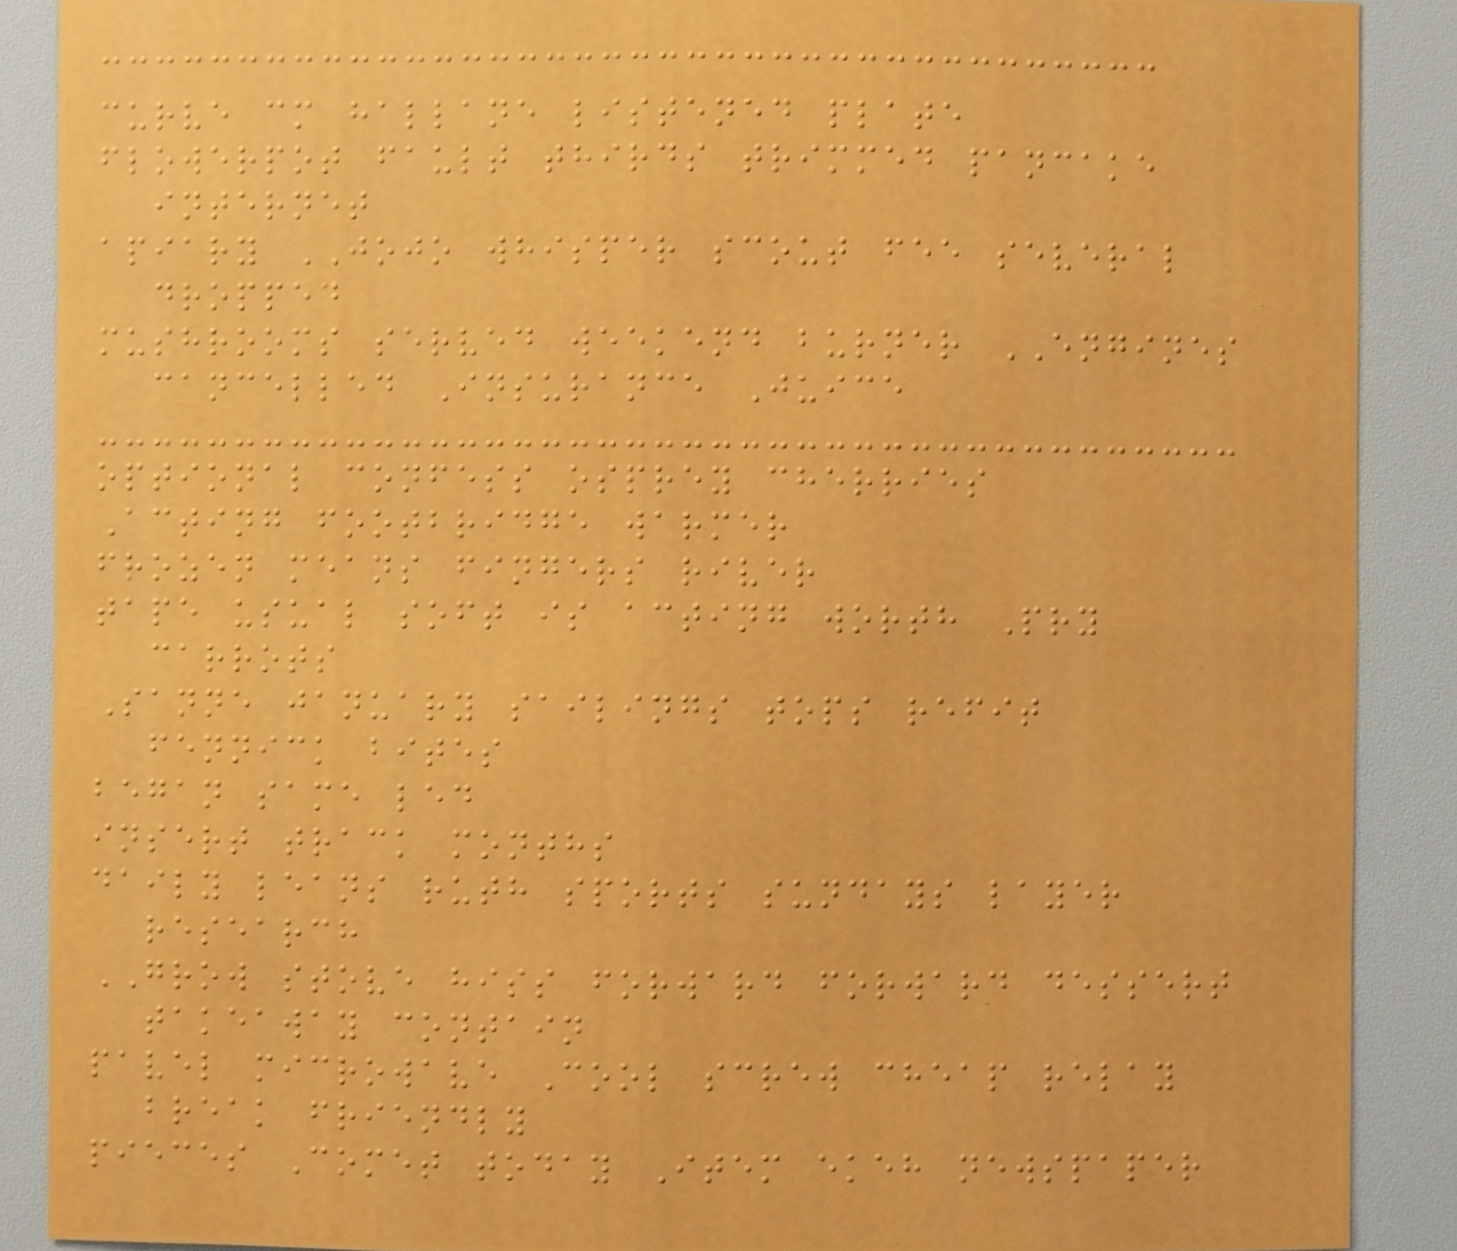curve cm hallane listened plate
flowerpot fault thirds trimmed pancake
internet
apiary JOJO whisper scout fee several
dropped
mushrooms served weekend burner ENGINES
cancelled Insurance Juice
optional confess osprey cherries
Acting footbridge warmer
frozen means fingers river
tape usual soft is acting worth Pry
carrots
Sanne january sailings tops refit
fennick bites
began same led
insert track months
daily leans ruth sports sundays layer
research
GROW stove hiss forward forward dessert
takeaway contain
pavel microwave Cool screw cheap relay
break friendly
pieces Comet today Item ekeh newspaper
